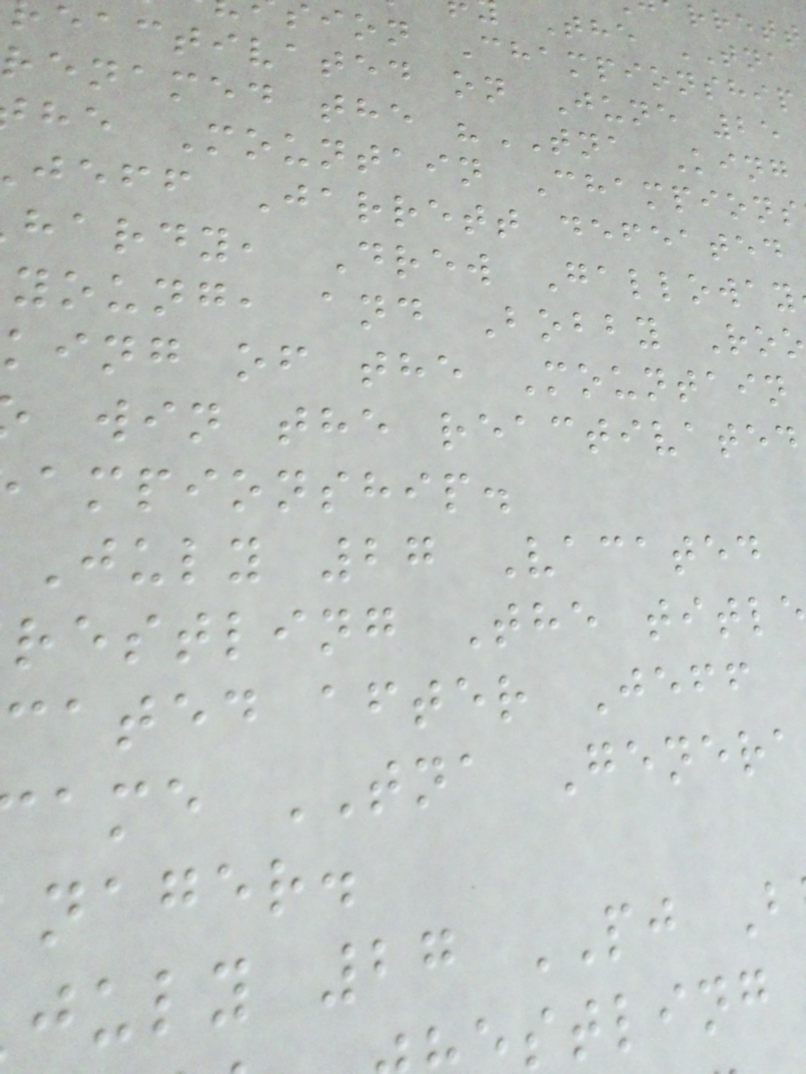The TNA
ion Championship
eactivated on June 25
renamed the "TNA King
he Mountain Champions
jeff Jarrett defeated
hardy, Drew Galloway
young, and Bobby Ro
king of the Mountain
win the reactivated
ampionship.
July 27 Vacated
restling The titl
cated after Jeff
ame TNA Genera
nager.
july 27 PJ B
